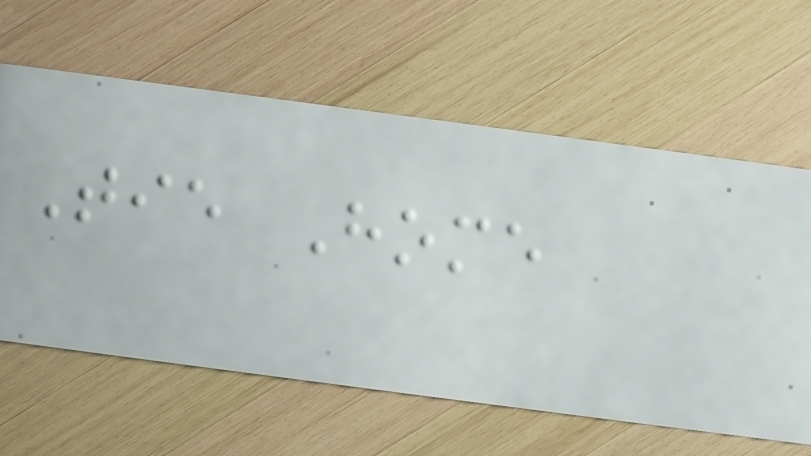Tie Home
